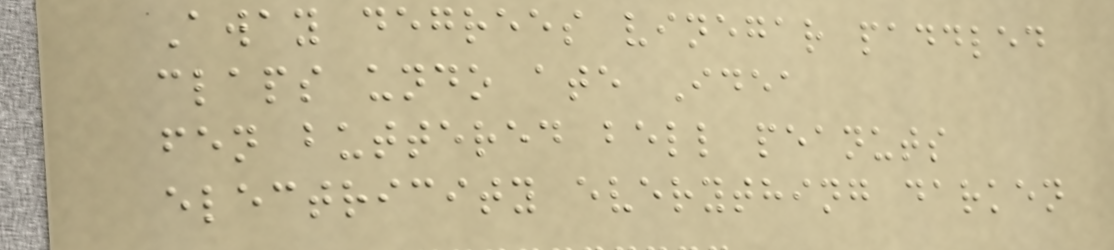Away degrees vinegar paddled
claps undo ate Idea
fen buttered bell peanuts
electricity everything darken
